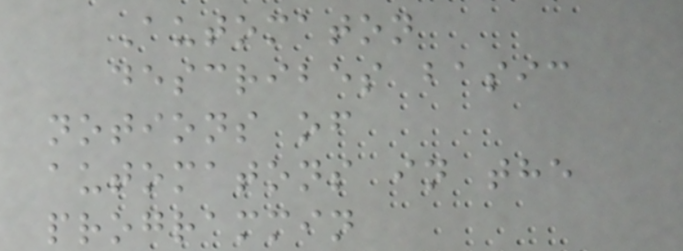Automaton
describes basic
notions of
automatons in the
programmin
